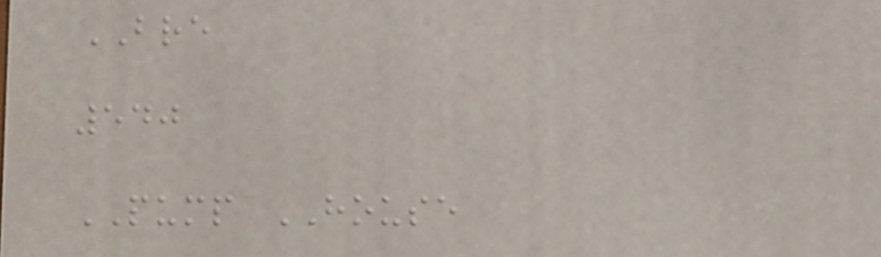BRE
540
PUMP HOUSE
